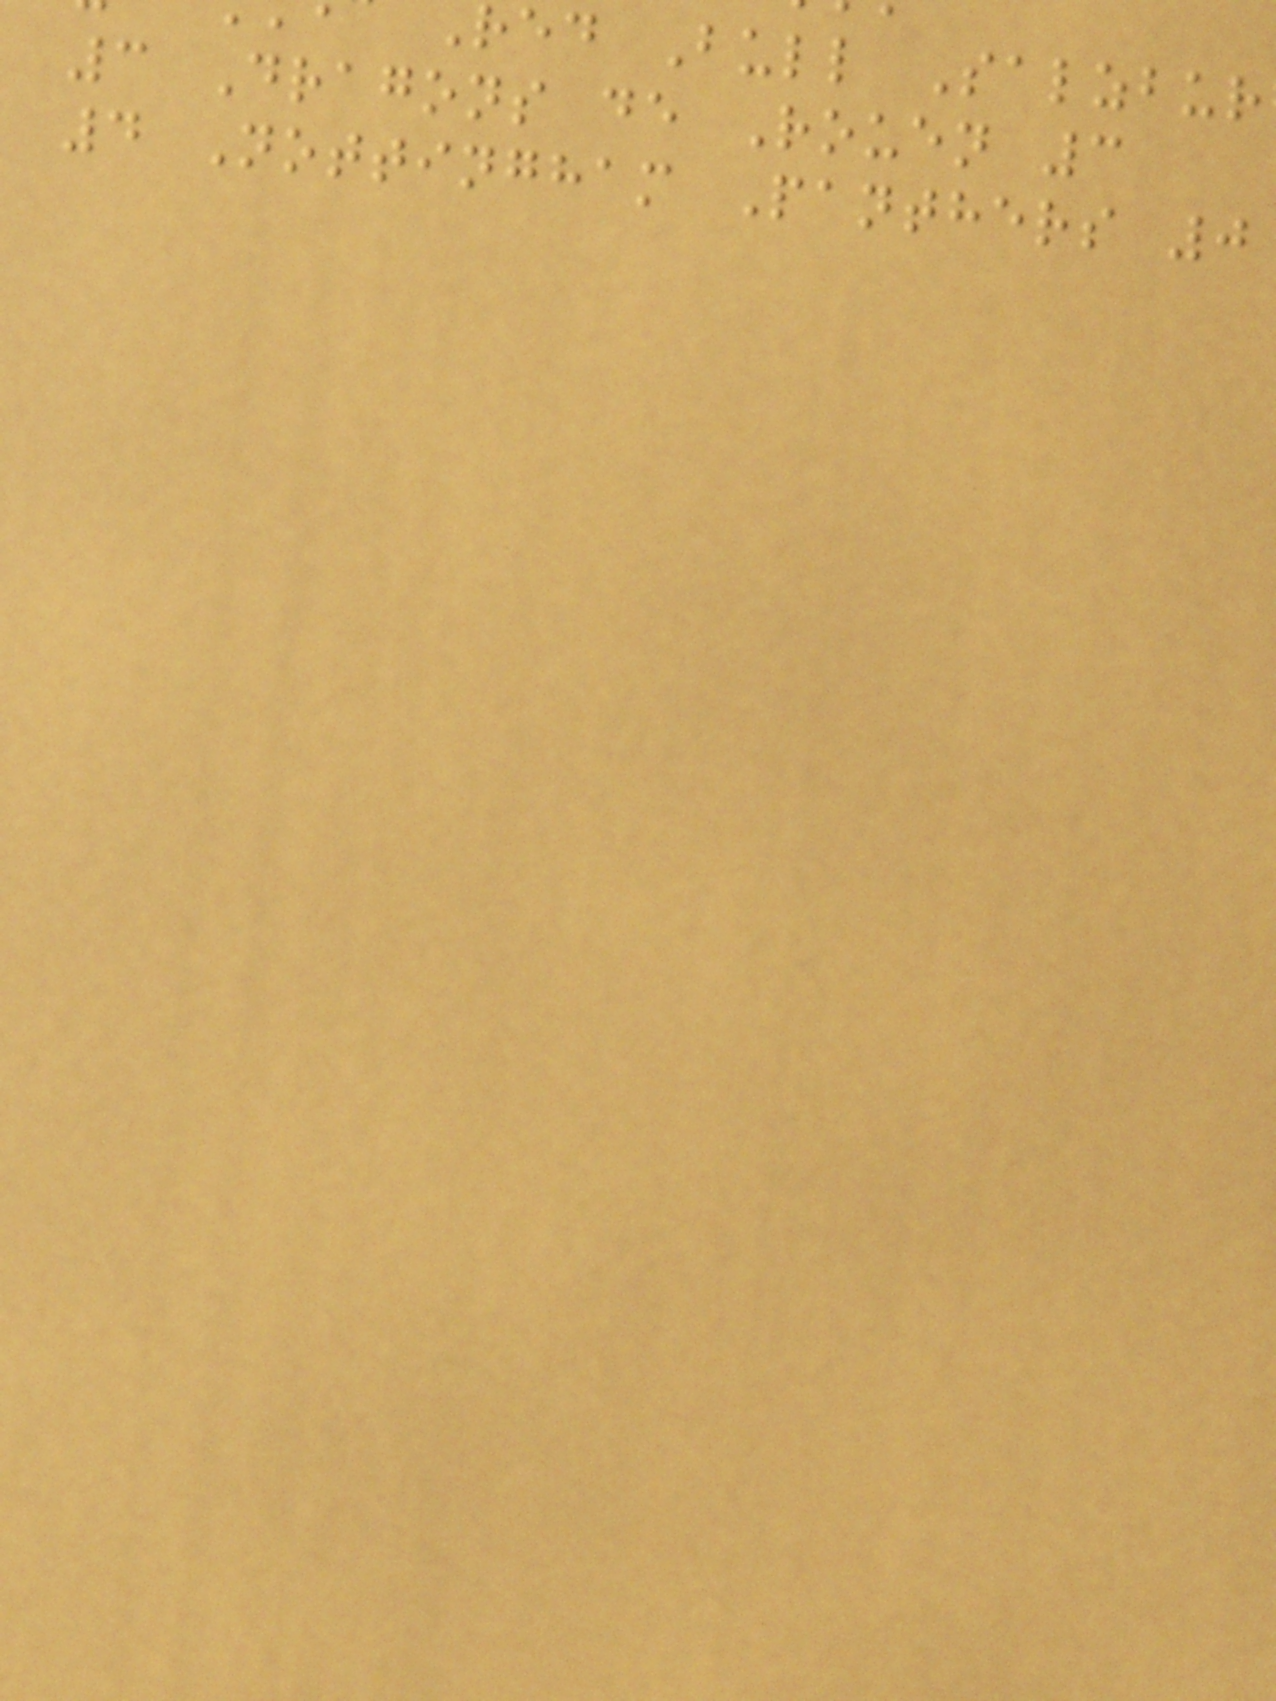red Bull Salzbur
3 Dragons de Rouen 3
4 Nottingham Panthers 0
